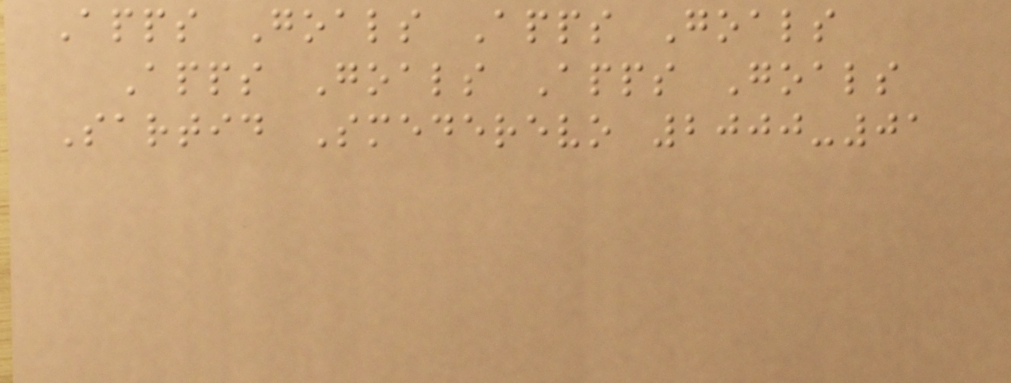Apps Goals Apps Goals
Apps Goals Apps Goals
Sartid Smederevo 2000-01
